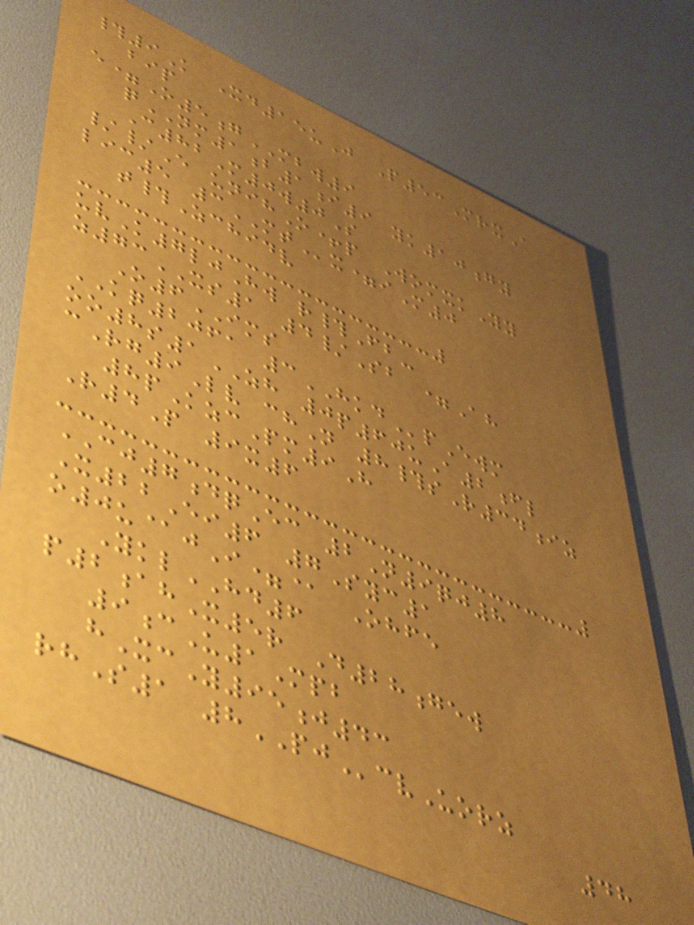#9K Xd15uJ P53MrxA
bip
e=O5gMBW9
qNM1b1i9 yk10gy
C82M0w0S
//E unihO+p WomxkYy
lic5 3MTx=iM0
t#Zchidv
uvK7ljHw r#Fb-
z73XS1 4/Sb =Ah
O6IMS
KQ2061 3HKDpEwm
oo8s1ZH 0p60uA2fl
cRg9Lv chN 8#sR34iz
8pKzcPm9H
R4P 9x6
CJ7dqEc 2N9qj8
X22Ei6 7Syc1
o0u@jI=@ Ohfe
YklHD6
p2ahX5r D28gew
9cU1Mpb
hXcY95j43
rhS1 8PJcvUorz
48
